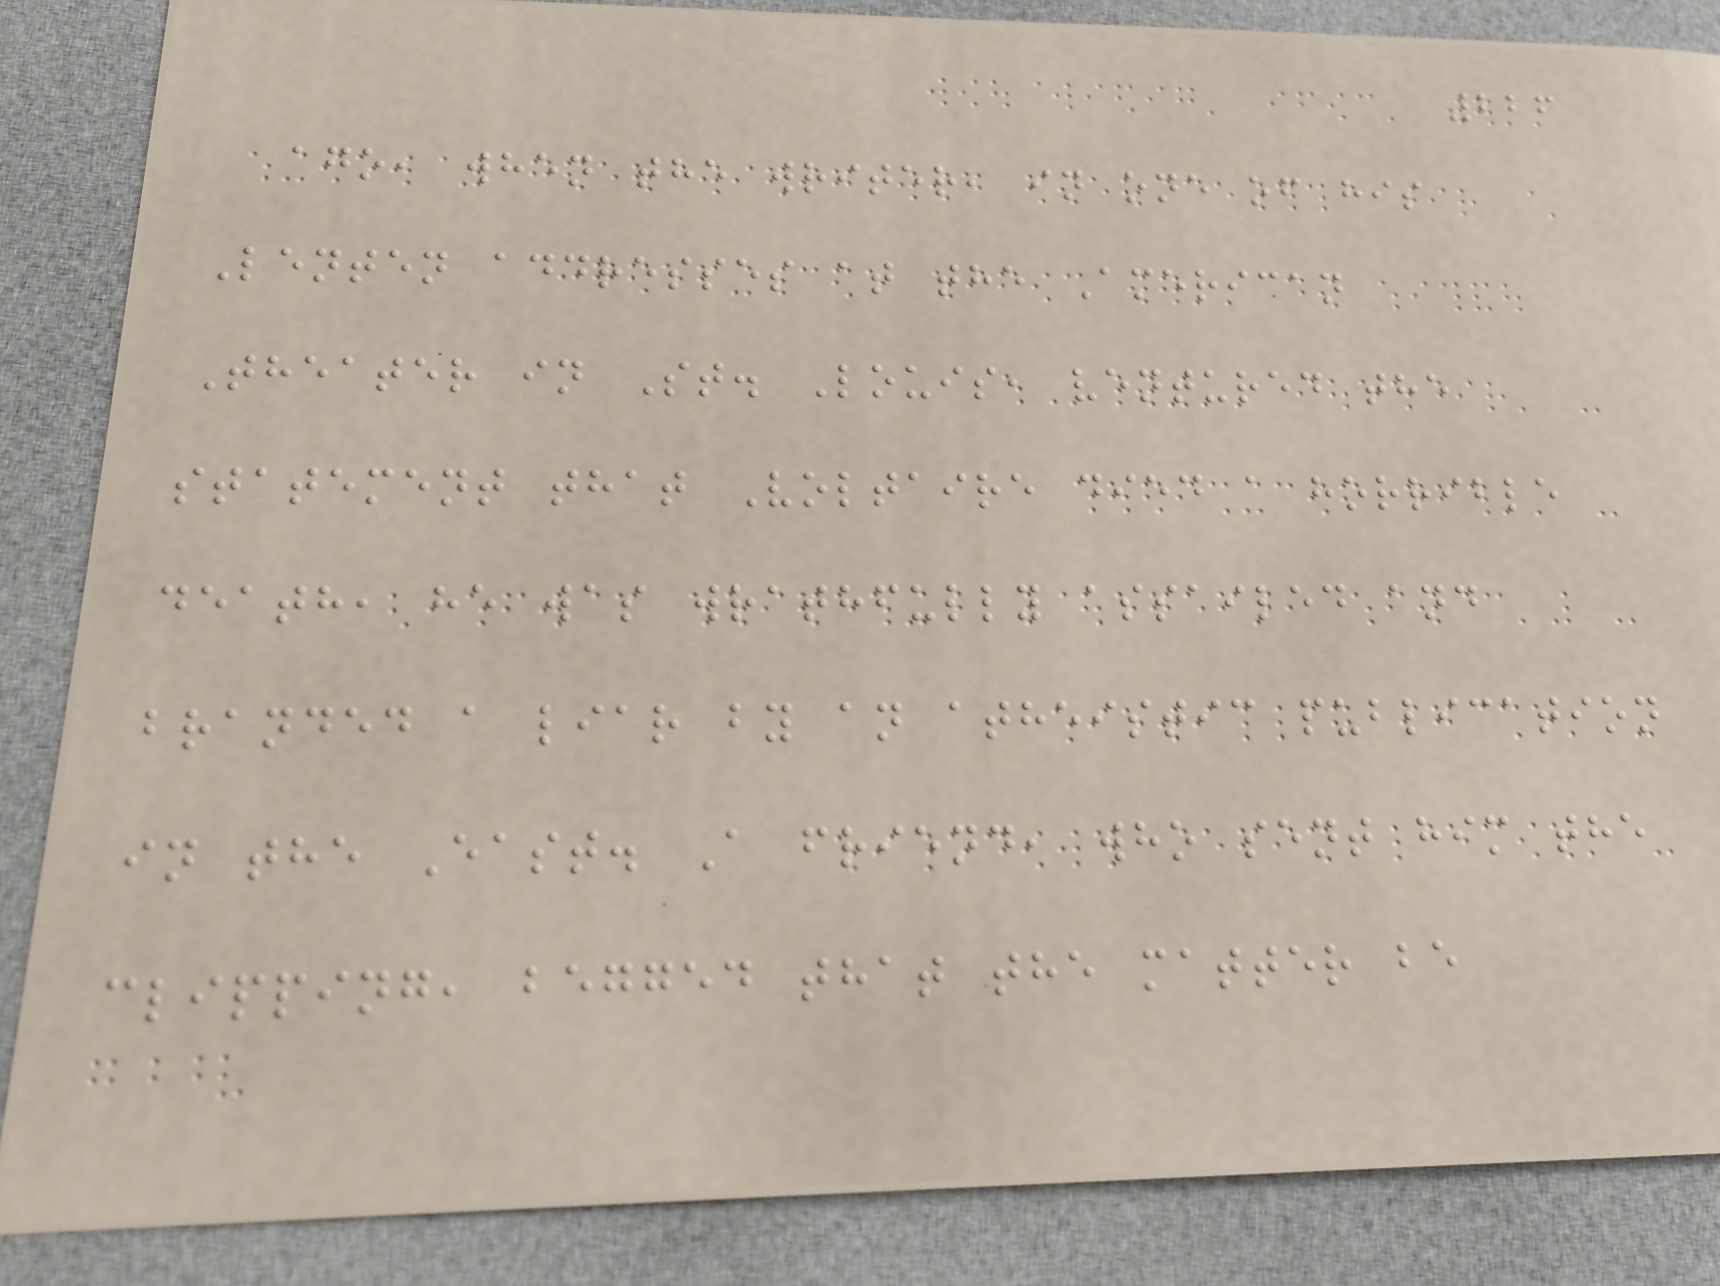226
ago, when the writer, in one of his
Lenten addresses at the American
Theater in St. Louis, ventured the
statement that Voltaire died a horrible
death, he was wrathfully assailed and
branded a liar by an atheistic publication
in the East. A friend, who sent him the
clipping, begged that the matter be
